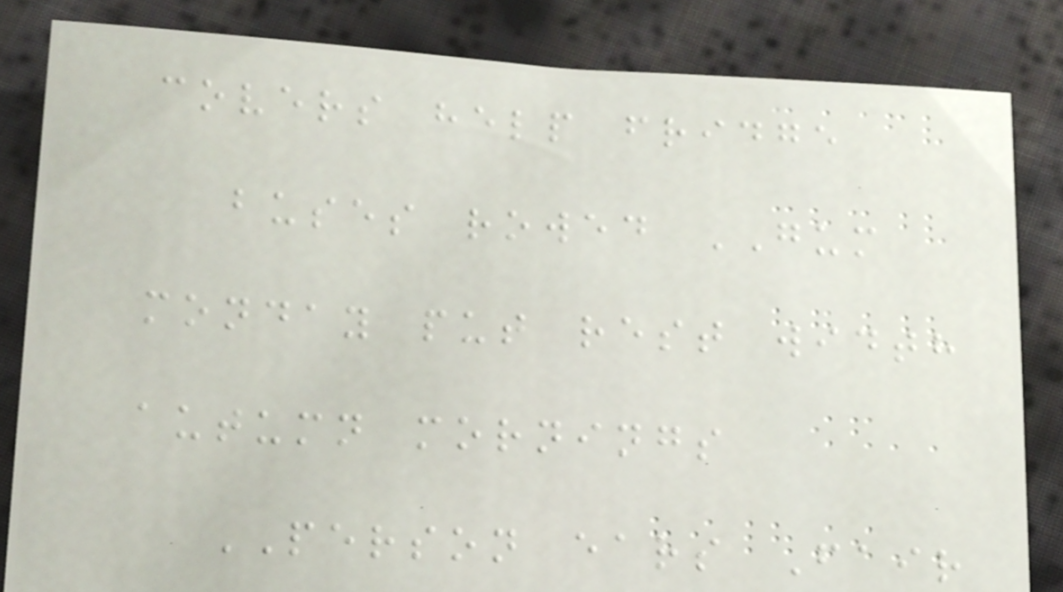covers help fridge
buses rowed GUM
monday put rest width
autumn mornings
PERSON ears Fair
